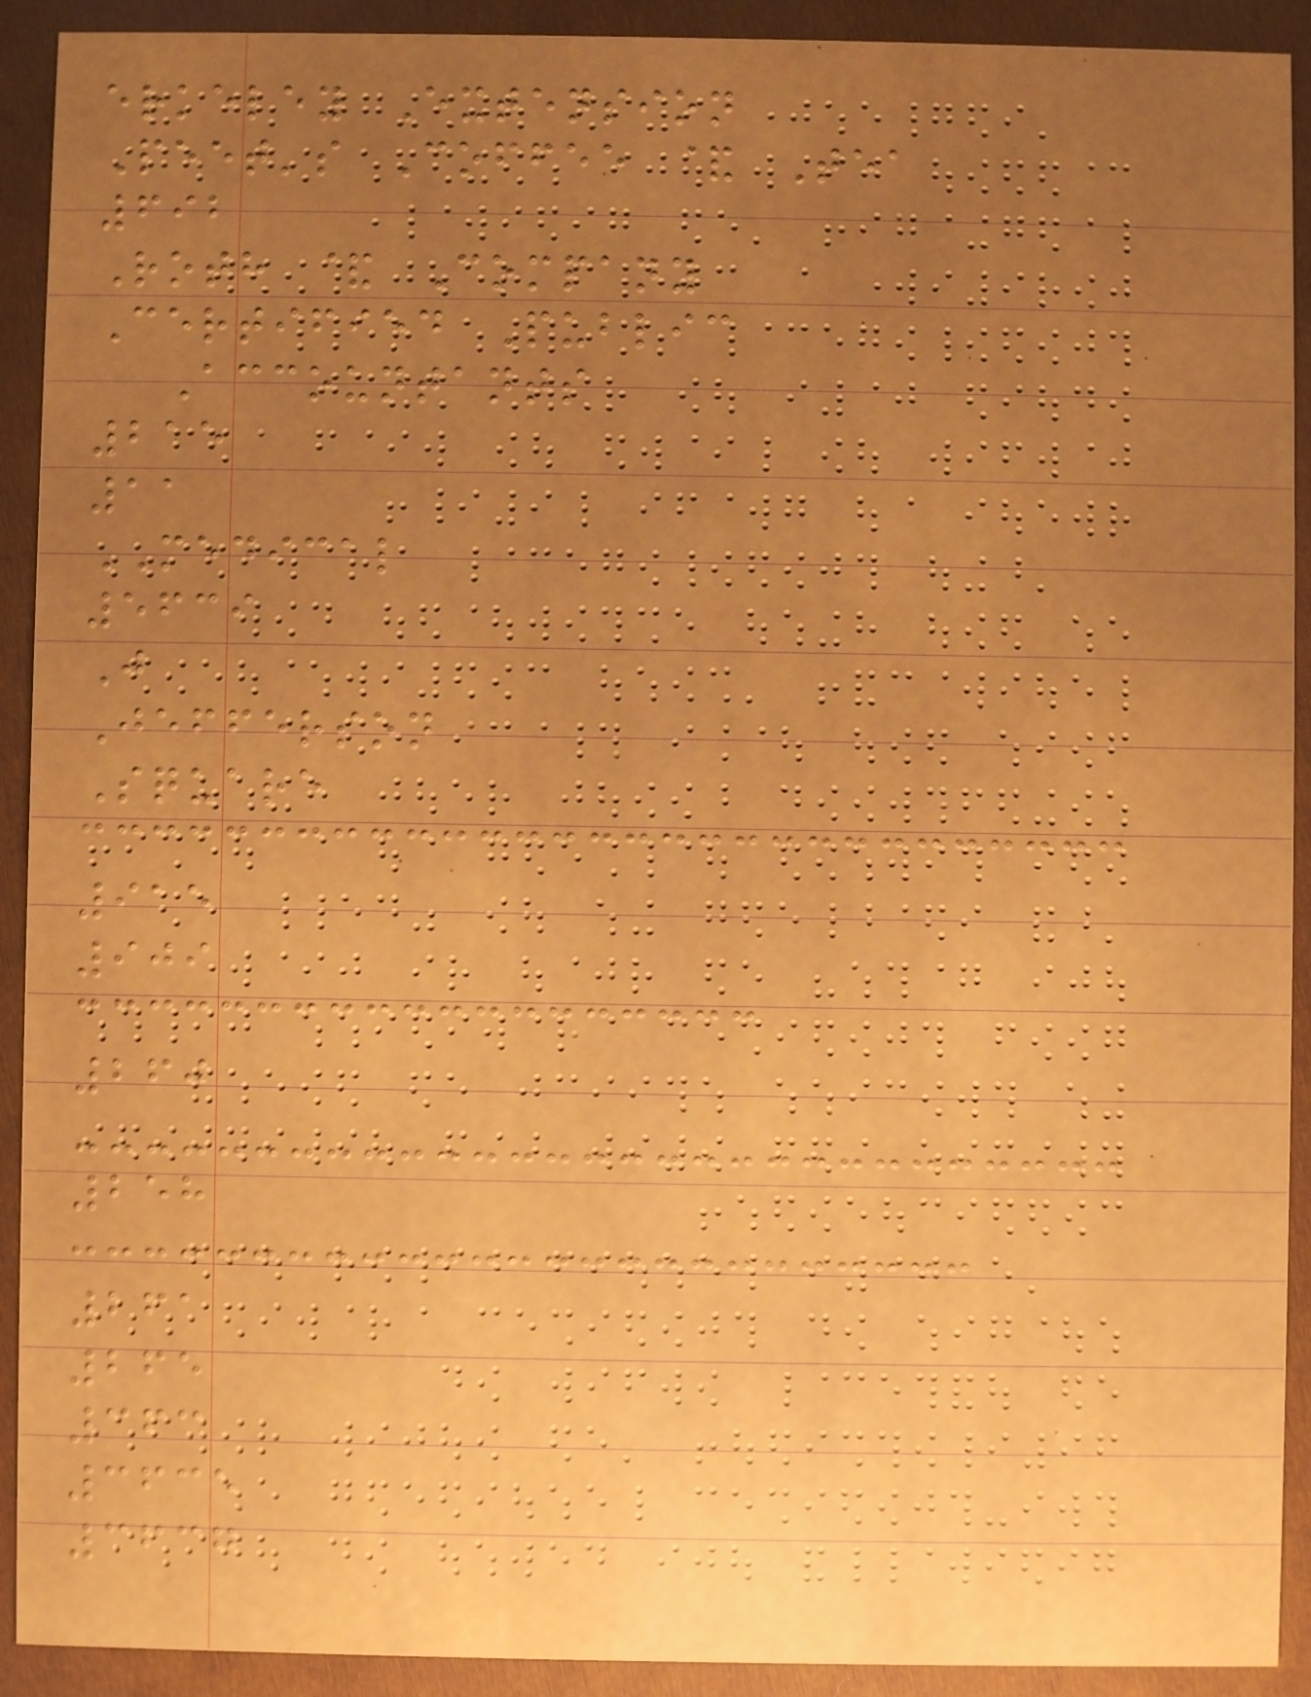erkeley Extension
Peet's Coffee & Tea
692
Roth & Company
Certified Public
Accountants
215
11
MEDICAL
5639
J
Jefferson
Square
915
909
260
258
261
265
363
3635
3637
